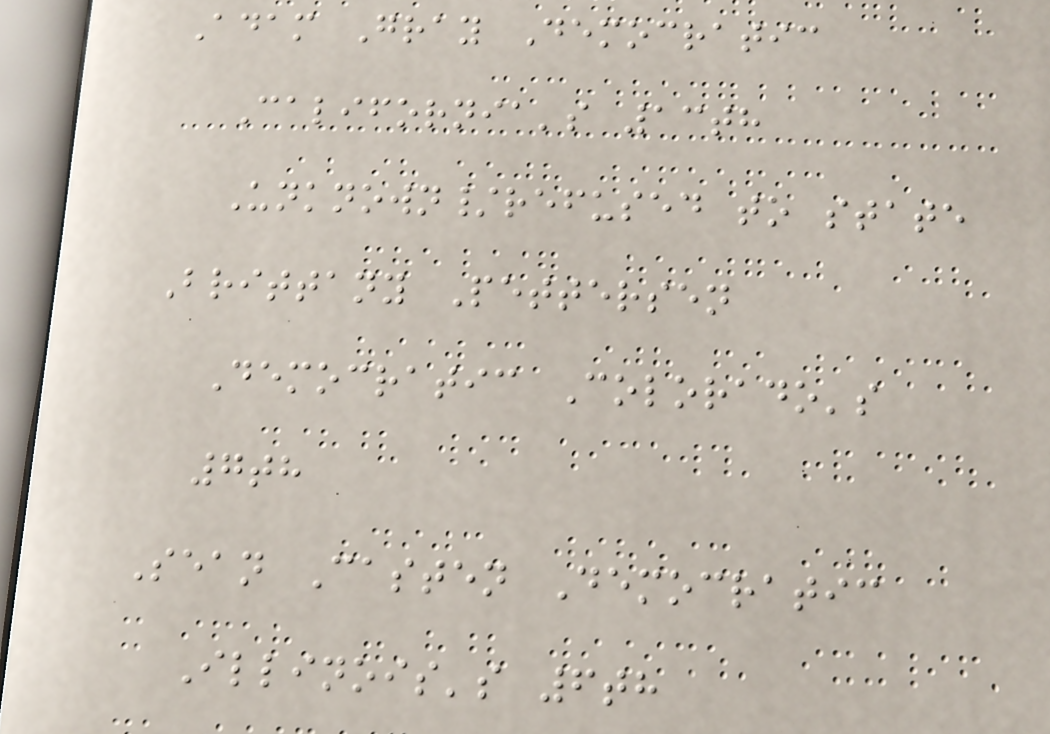Adam Gray Democratic
California's 13th
Unknown/refused to state
Brittany Pettersen
Democratic Colorado's
7th
Sean Casten Democratic
Illinois's 6th
